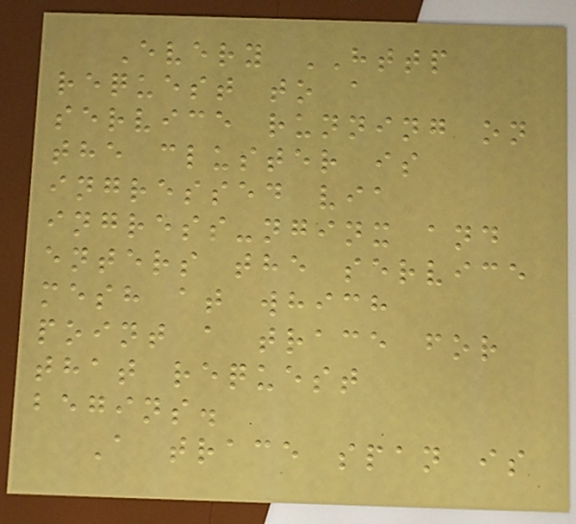Every HTTP
request to a
service running on
the cluster is
ingressed via
ingress-nginx and
enters the service
mesh at which
point a trace for
that request
begins.
A trace span is
